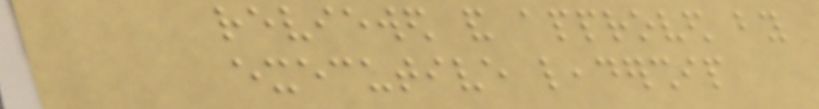reviewed and approved by
executive leadership
